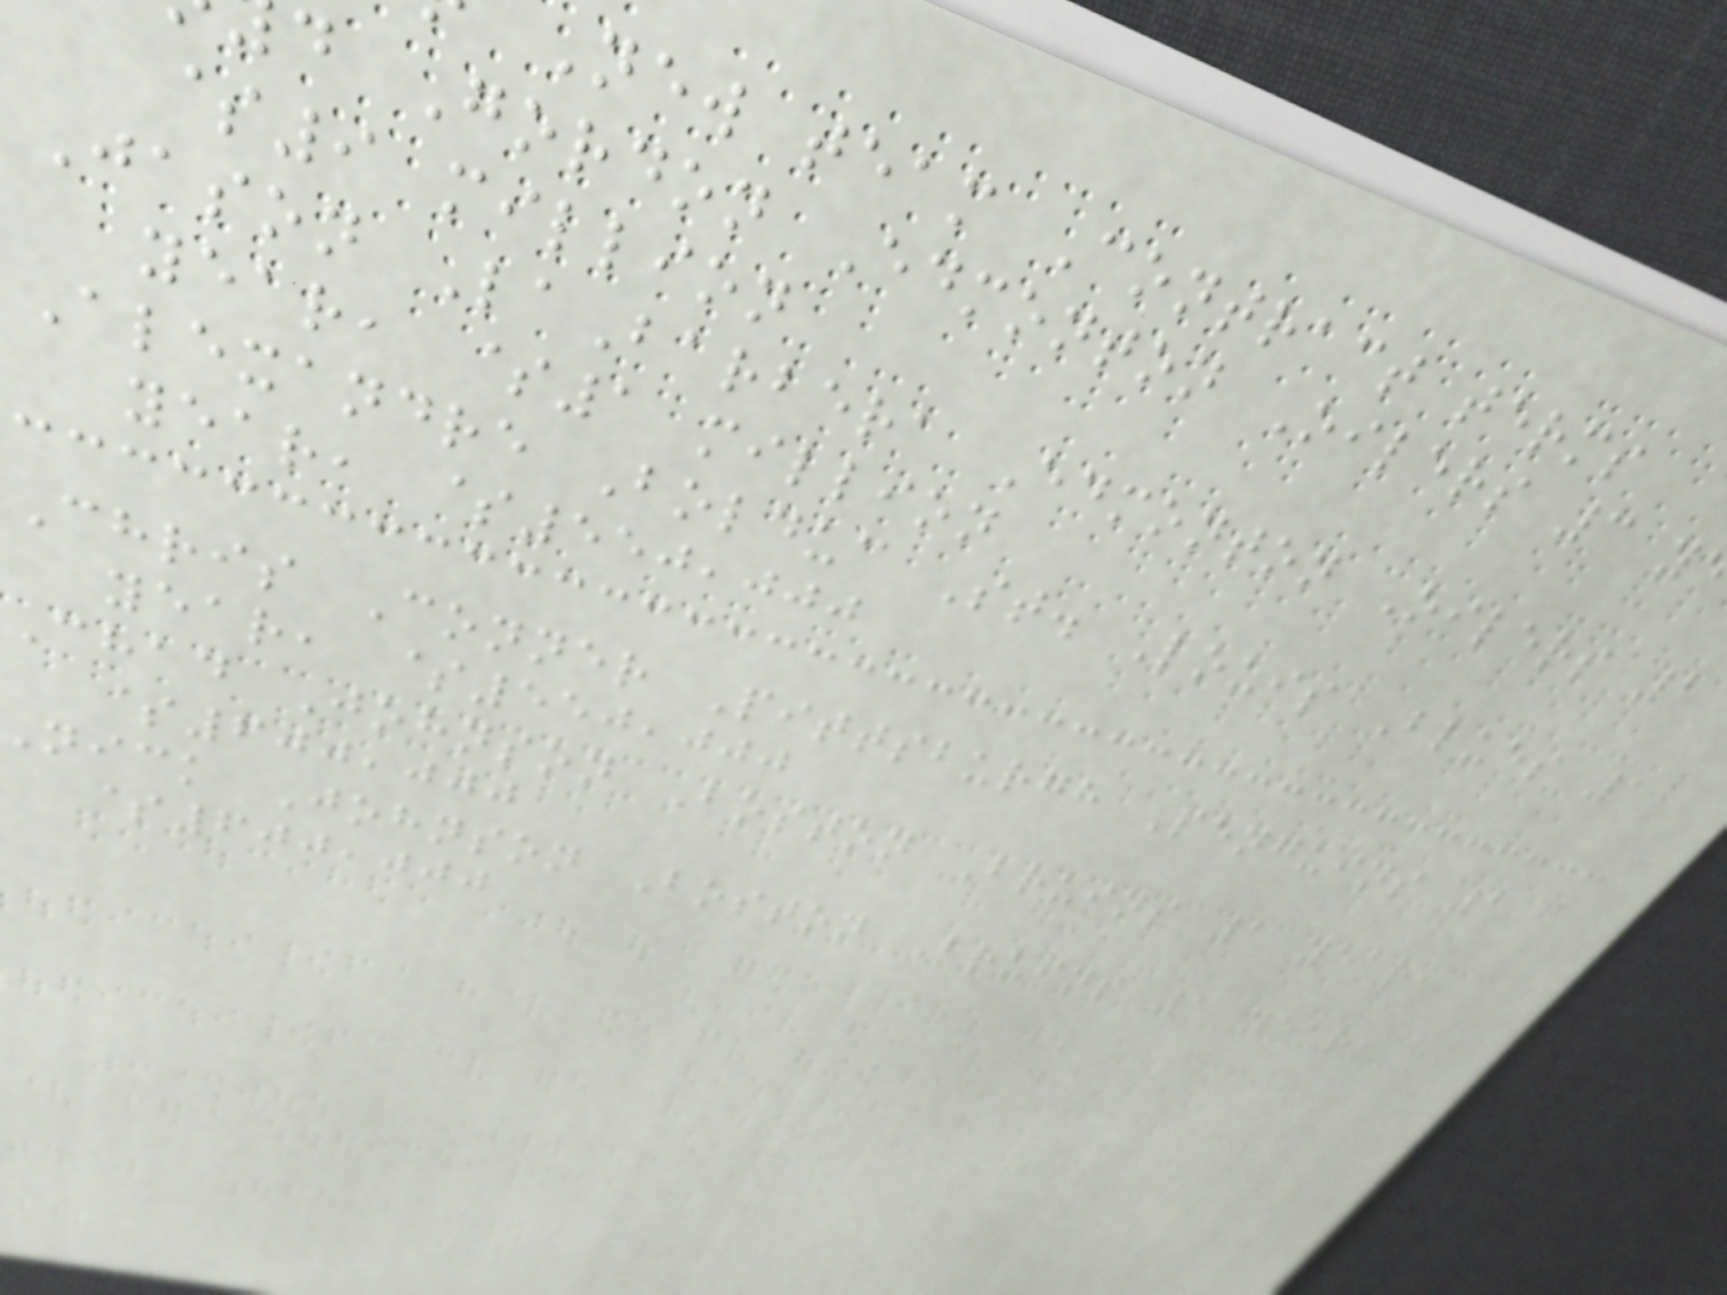New team Contract terms
d Gordon Edmonton Oilers 3 y
$9 million
Jason LaBarbera Edmonton Oilers 1
year, $1 million
Alexandre Bolduc St. Louis Blues 1
year, $550,000
Chris Conner Pittsburgh Penguins 1
year, $550,000
Chad Johnson Boston Bruins 1 year,
$600,000
nick Johnson Boston Bruins 1 year,
$600,000
